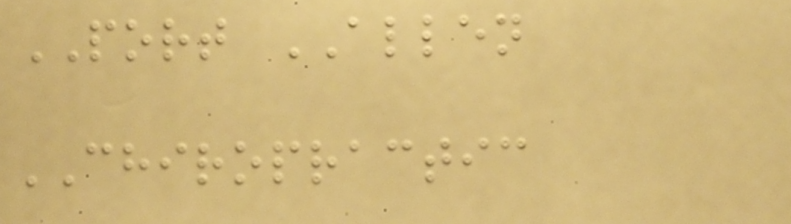PORT ALLEN
CHIROPRACTIC
